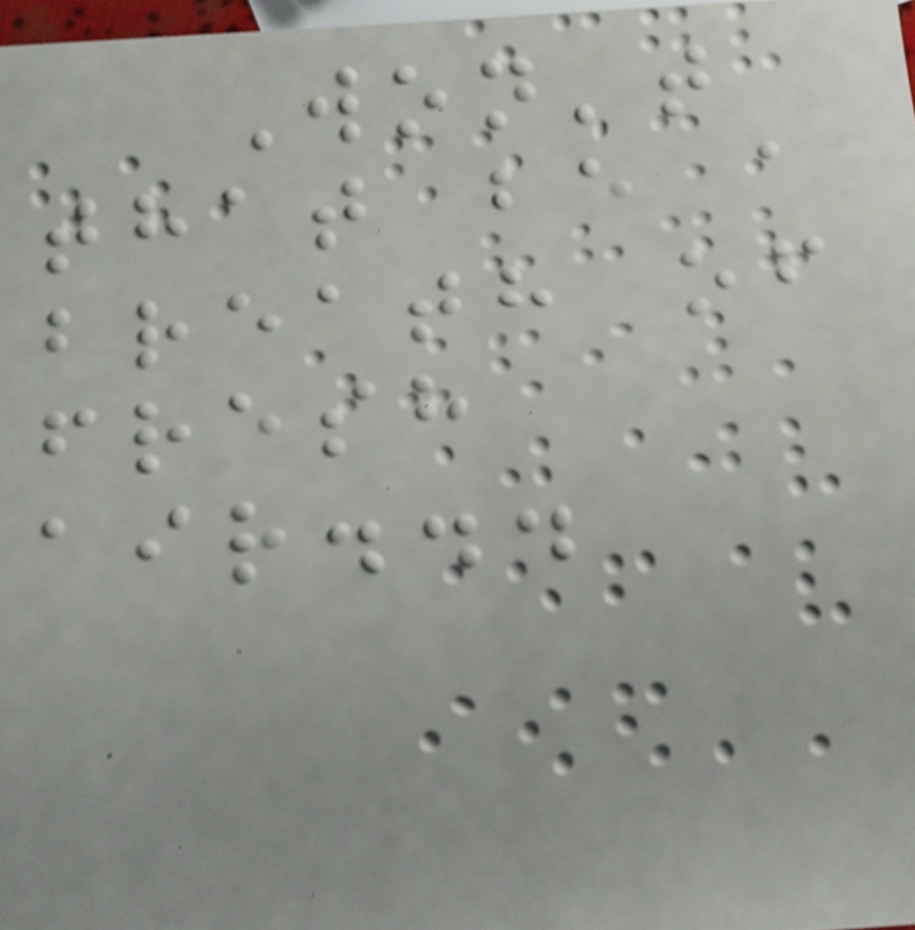Won't
that be a
breath of
fresh
air...
